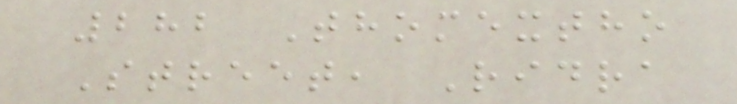282 Thomextho
Street, Ridra
